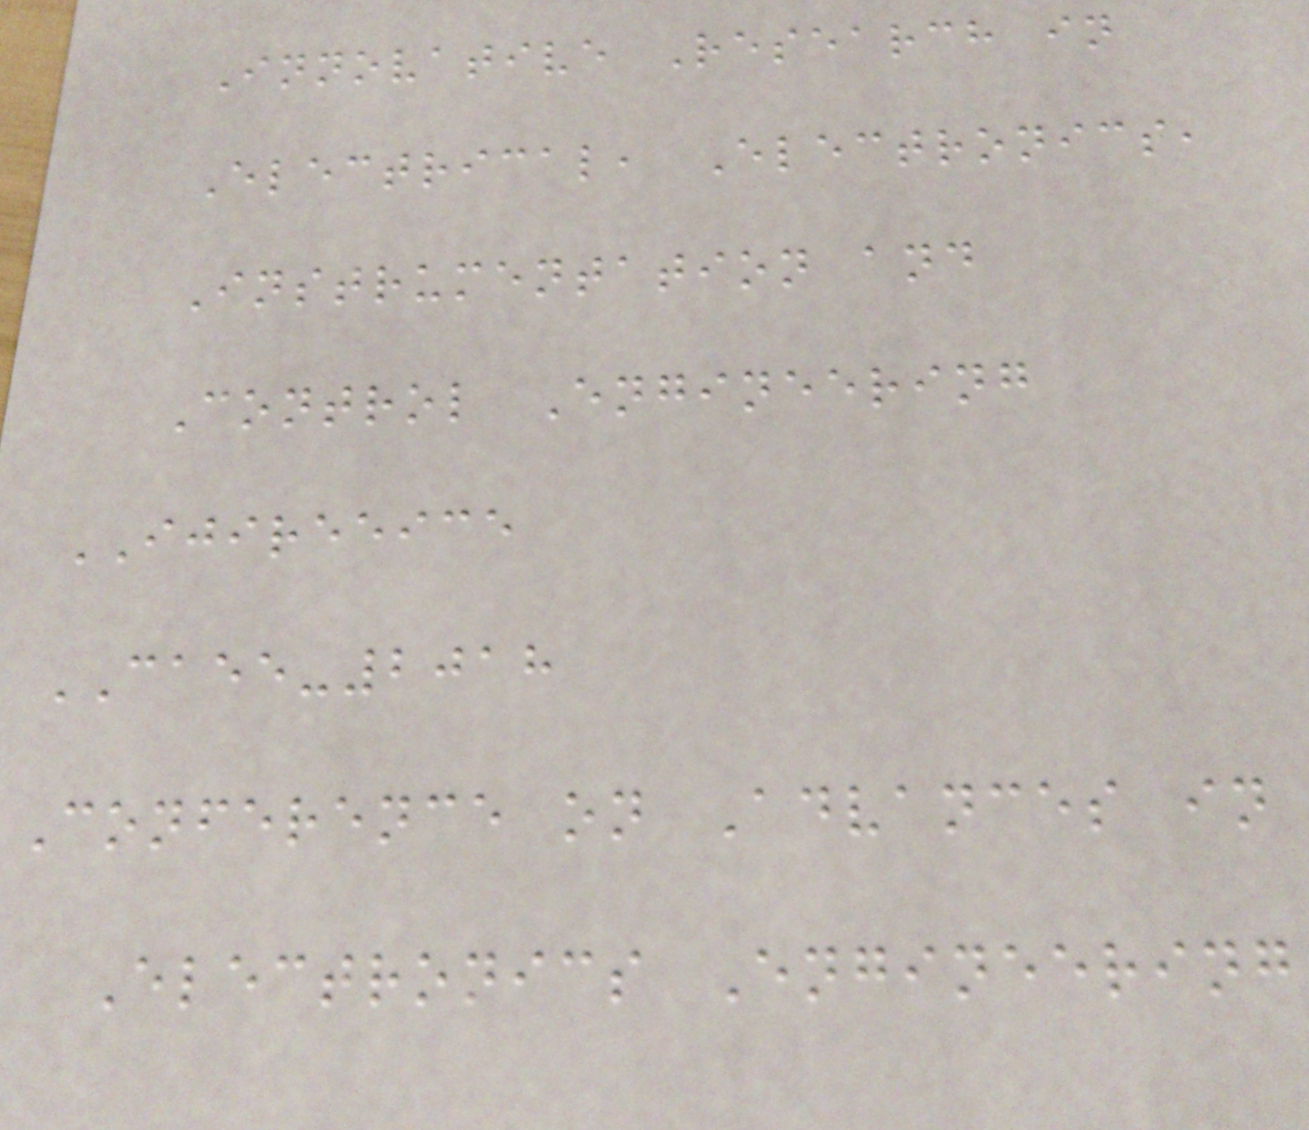Innovative Research in
Electrical, Electronics,
Instrumentation and
Control Engineering
IJIREEICE
CAEE-2018
Conference on Advances in
Electronics Engineering
